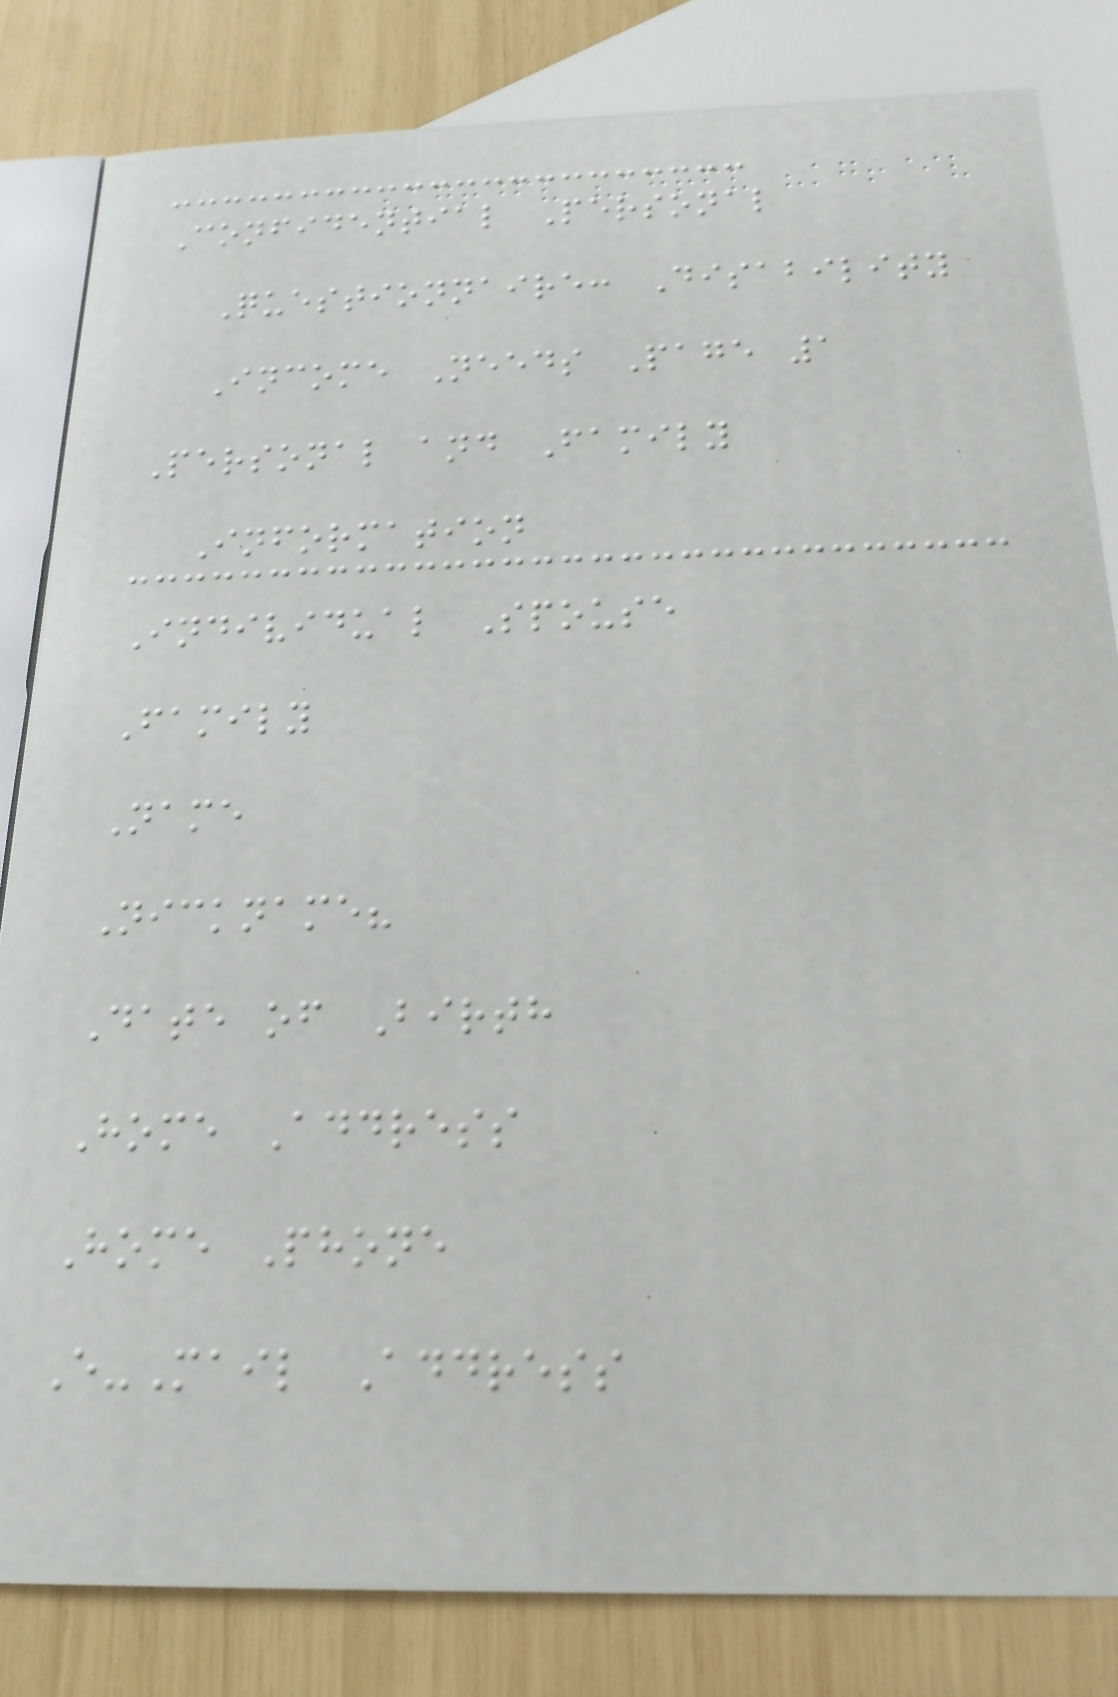Confidential Personal
Questionnaire: Disability
Income Needs Page 1
Personal and Family
Information
Individual Spouse
Family
Name
Nickname?
Date of Birth
Home Address
Home Phone
E-Mail Address
